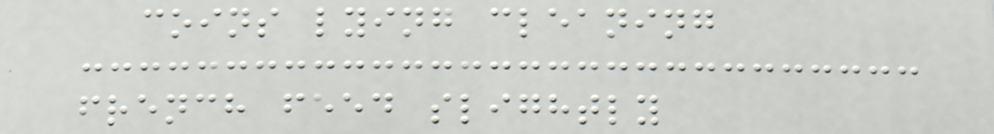coins lying cleaning
french feed slightly
